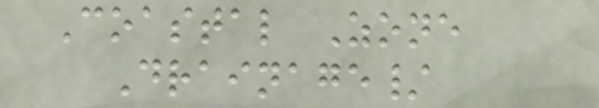Coastal Zone
Drainage/
